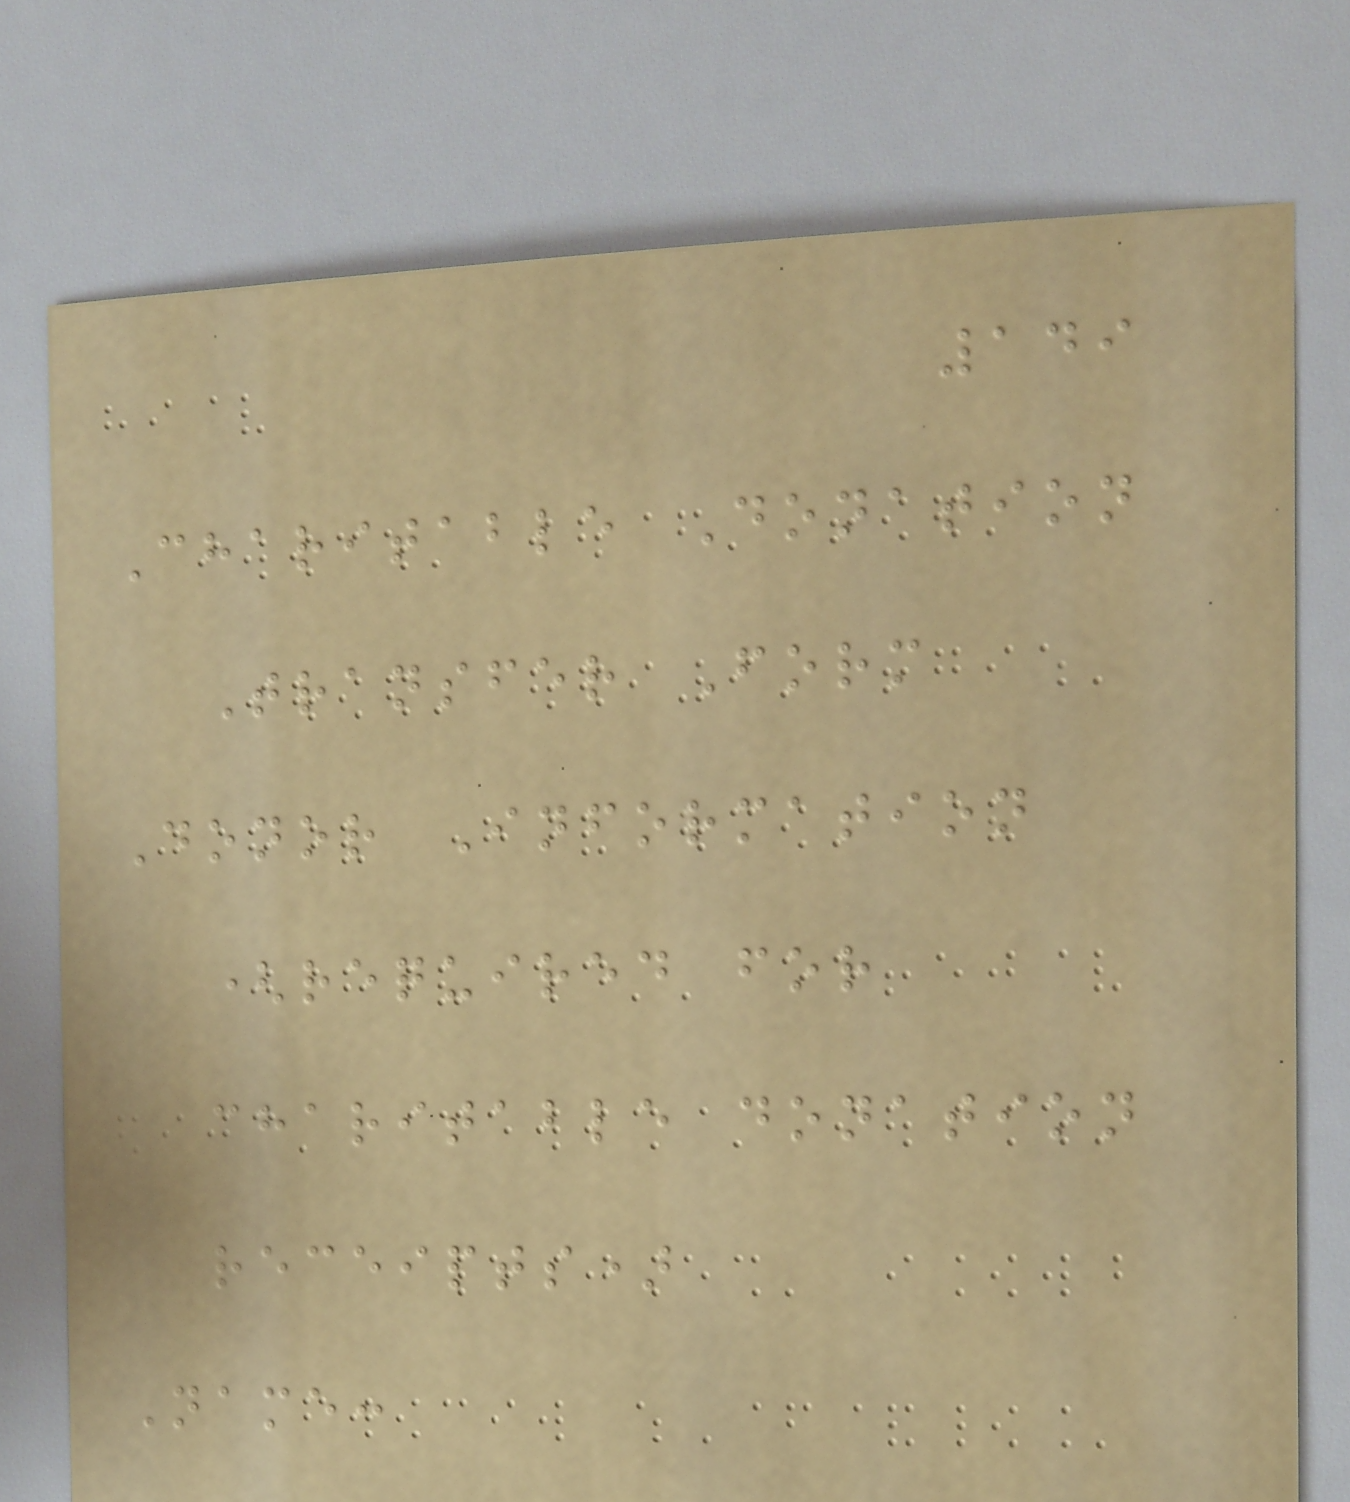149
Charitable Donation
Transfer Form
Donor Information
(required for
charitable donation
receipts)
Name:
